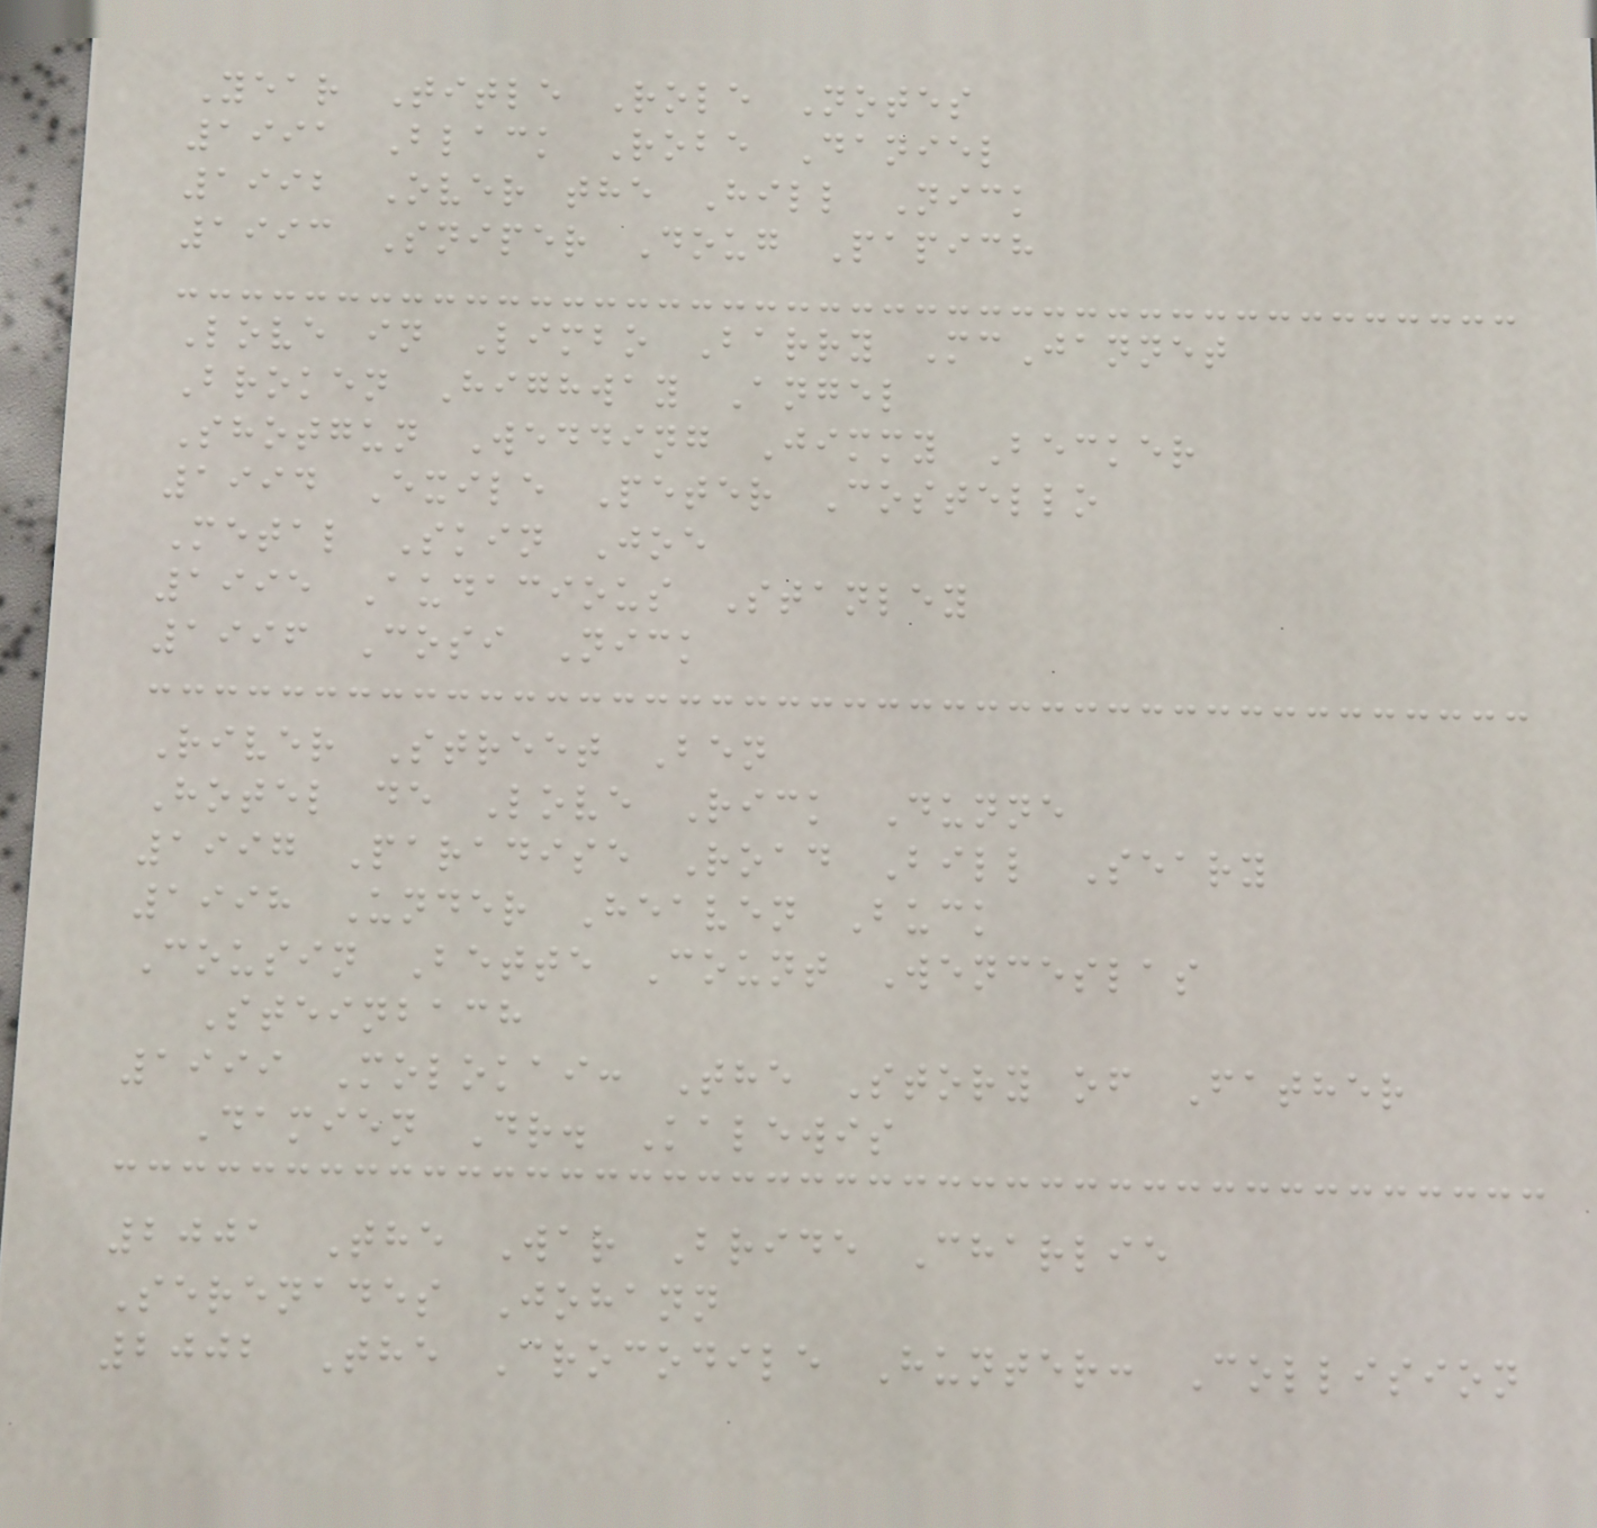Year Title Role Notes
1991 Black Robe Daniel
1992 Over the Hill Nick
1993 Sniper Doug Papich
Love in Limbo Barry McJannet
Broken Highway Angel
Shotgun Wedding Jimmy Becker
1994 Exile Peter Costello
Metal Skin Joe
1995 Audacious Stanley
1996 Cosi Nick
River Street Ben
Hotel de Love Rick Dunne
1997 Paradise Road Bill Seary
1998 Under Heaven Buck
Cousin Bette Count Wenceslas
Steinbach
1999 Molokai: The Story of Father
Damien Dr. Kalewis
2001 The War Bride Charlie
Serenades Johann
2002 The Crocodile Hunter: Collision
